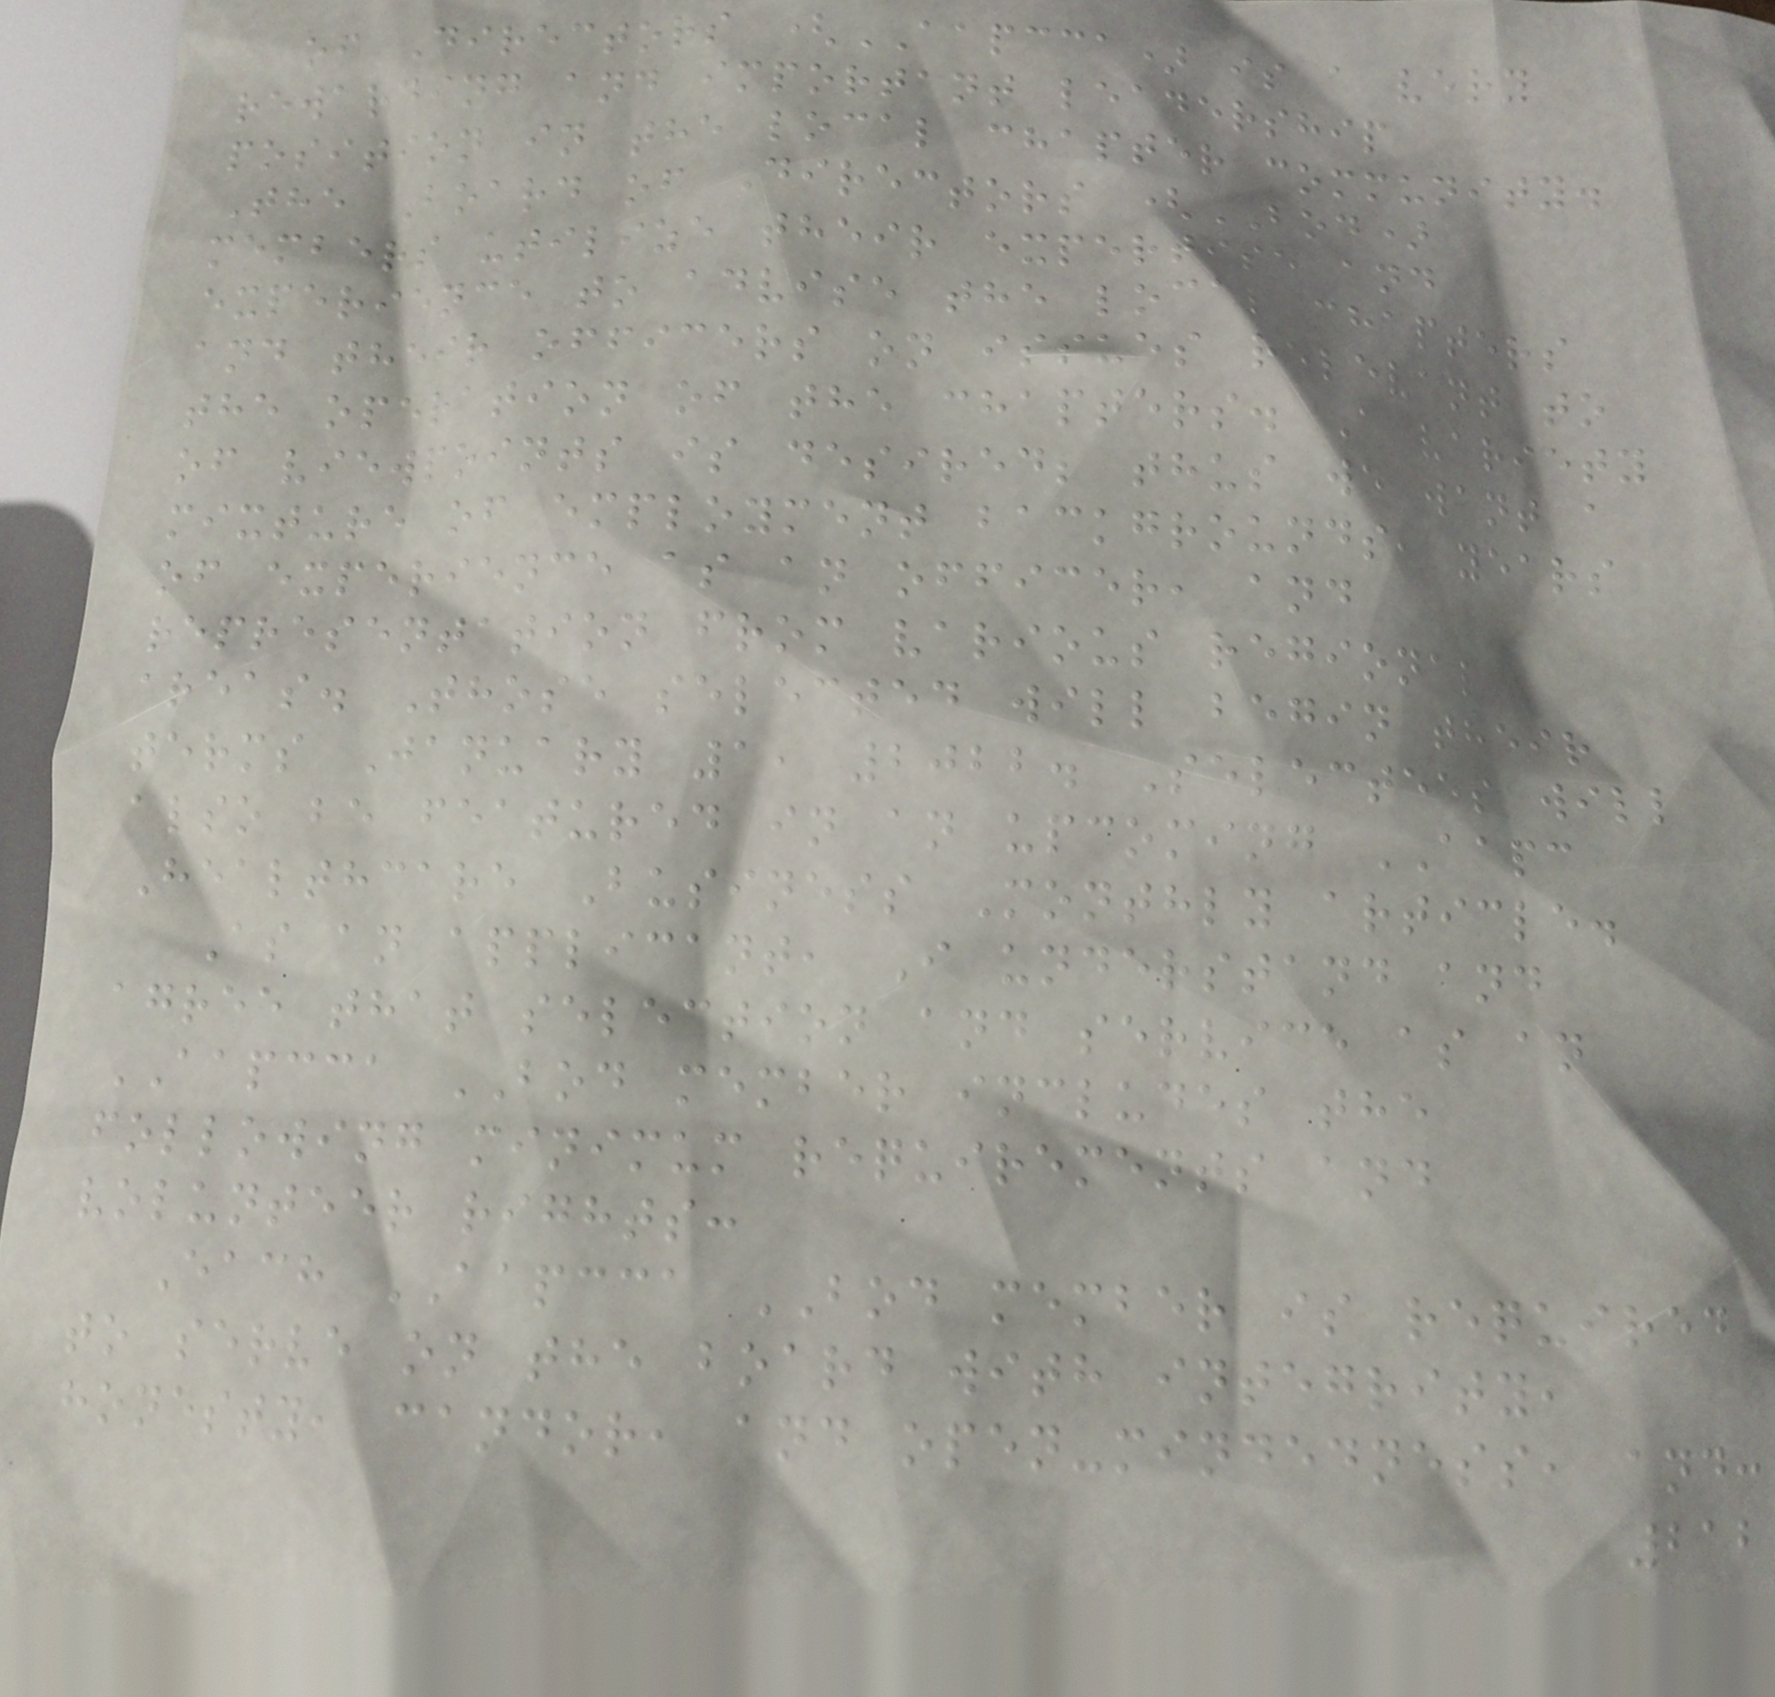of Directors (AAPCCA) is a very
rewarding and important leadership
position in the local chapter community.
The Board of Directors (BOD)
members utilize their expertise and
experience to advise the local chapters
and their officers on issues relevant to
the operation of the chapters. A variety
of viewpoints is desired; thus we want a
mixture of employment backgrounds, years
of experience as an officer, and
representation from various regional
areas. Those selected will begin their
terms January 1, 2022. Selectees will
also be featured in an upcoming AAPC
Healthcare Business Monthly article.
As an applicant, I understand and
agree that selection and service as an
AAPCCA BOD member includes the
following minimum requirements and
volunteer rights:
Each AAPCCA BOD member is required
to serve on the board with integrity,
honesty, candor, and open-mindedness, and:
212
